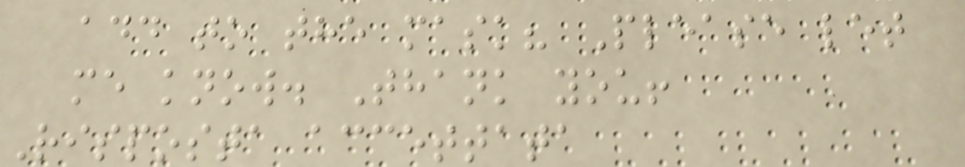add to the mask? Please let
me know. Thank you!
Risposta accettata
